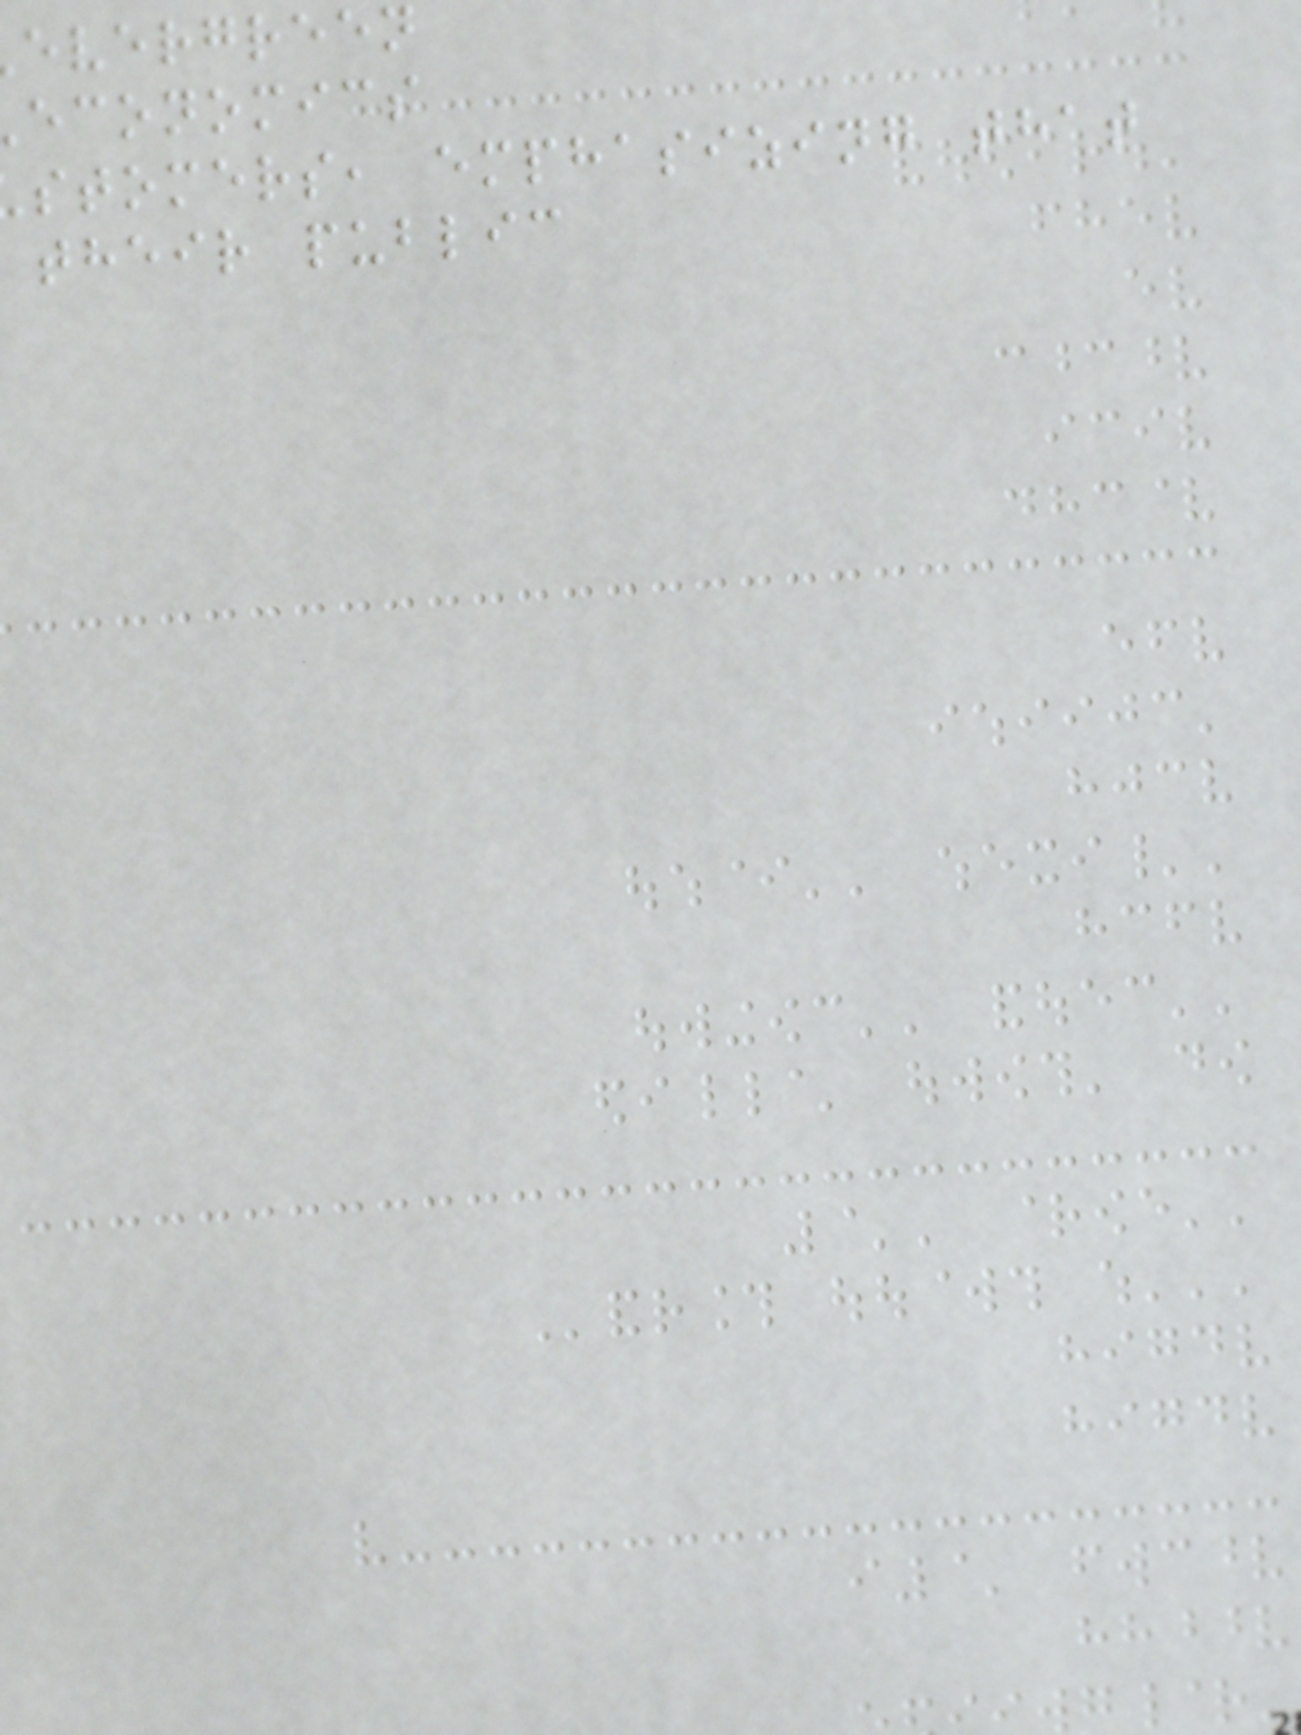evergreen
economics
stomers, emphasizing that
their public
